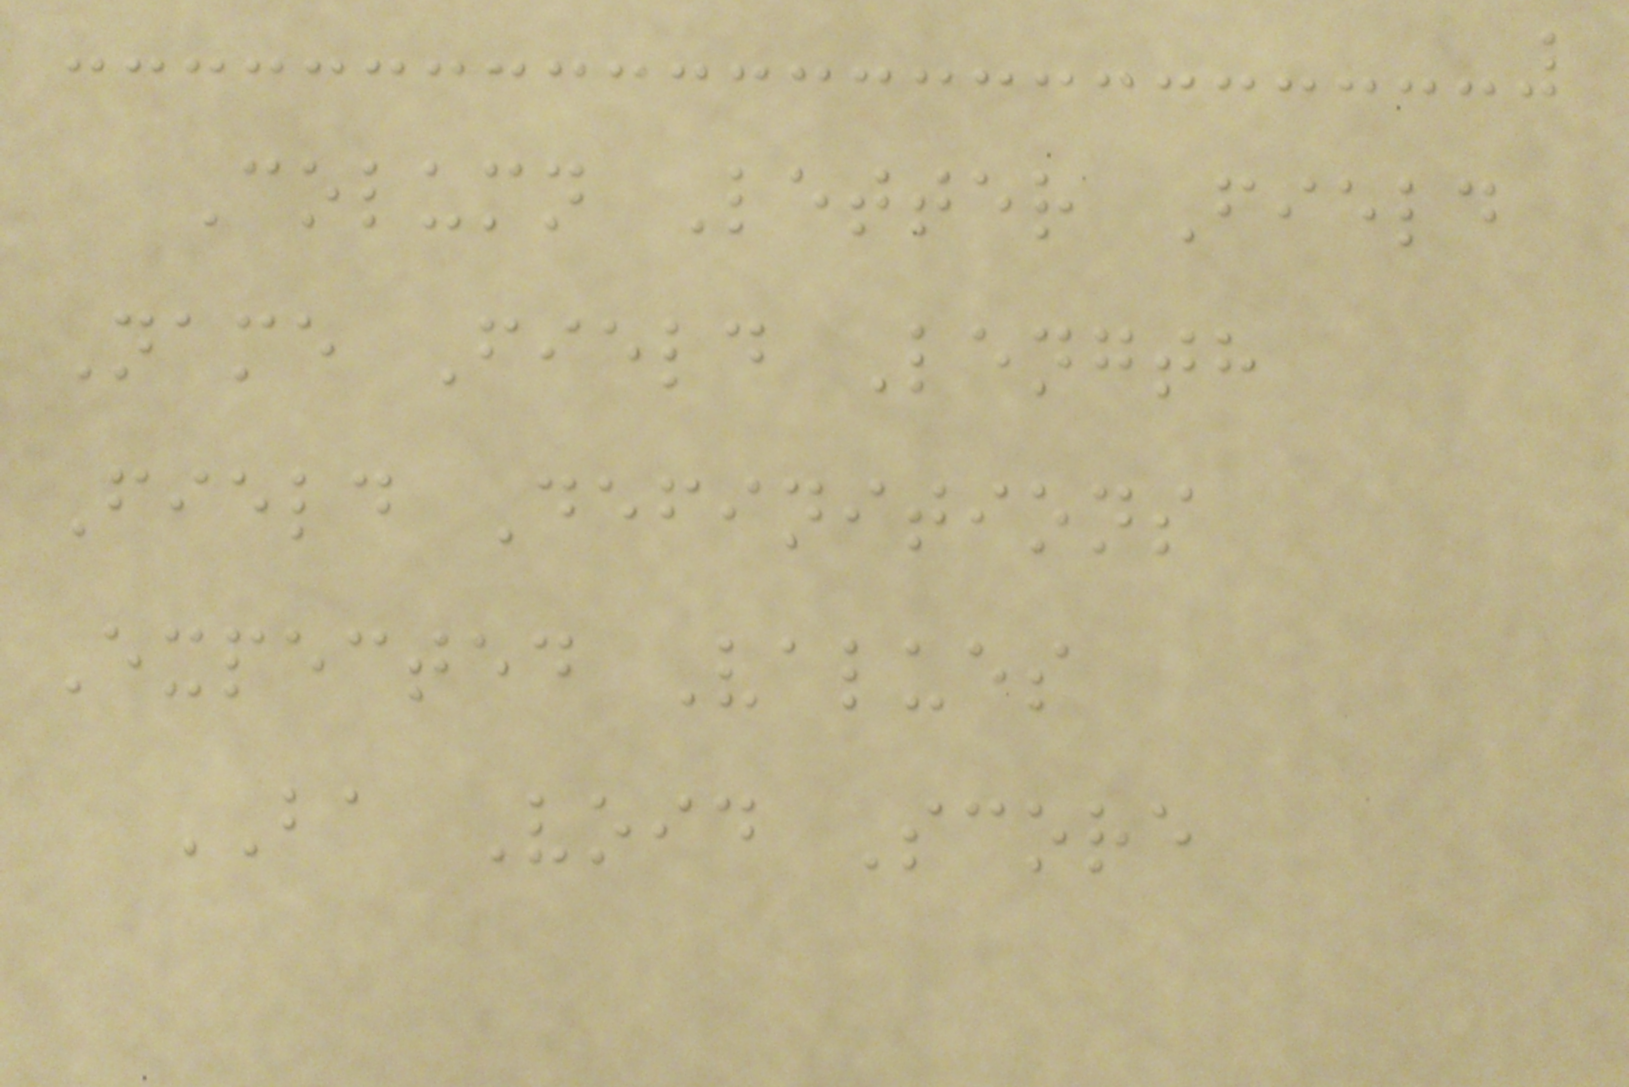Column Letter Field
Name Field Length
Field Definitions
Expected Values
BA Void Score
